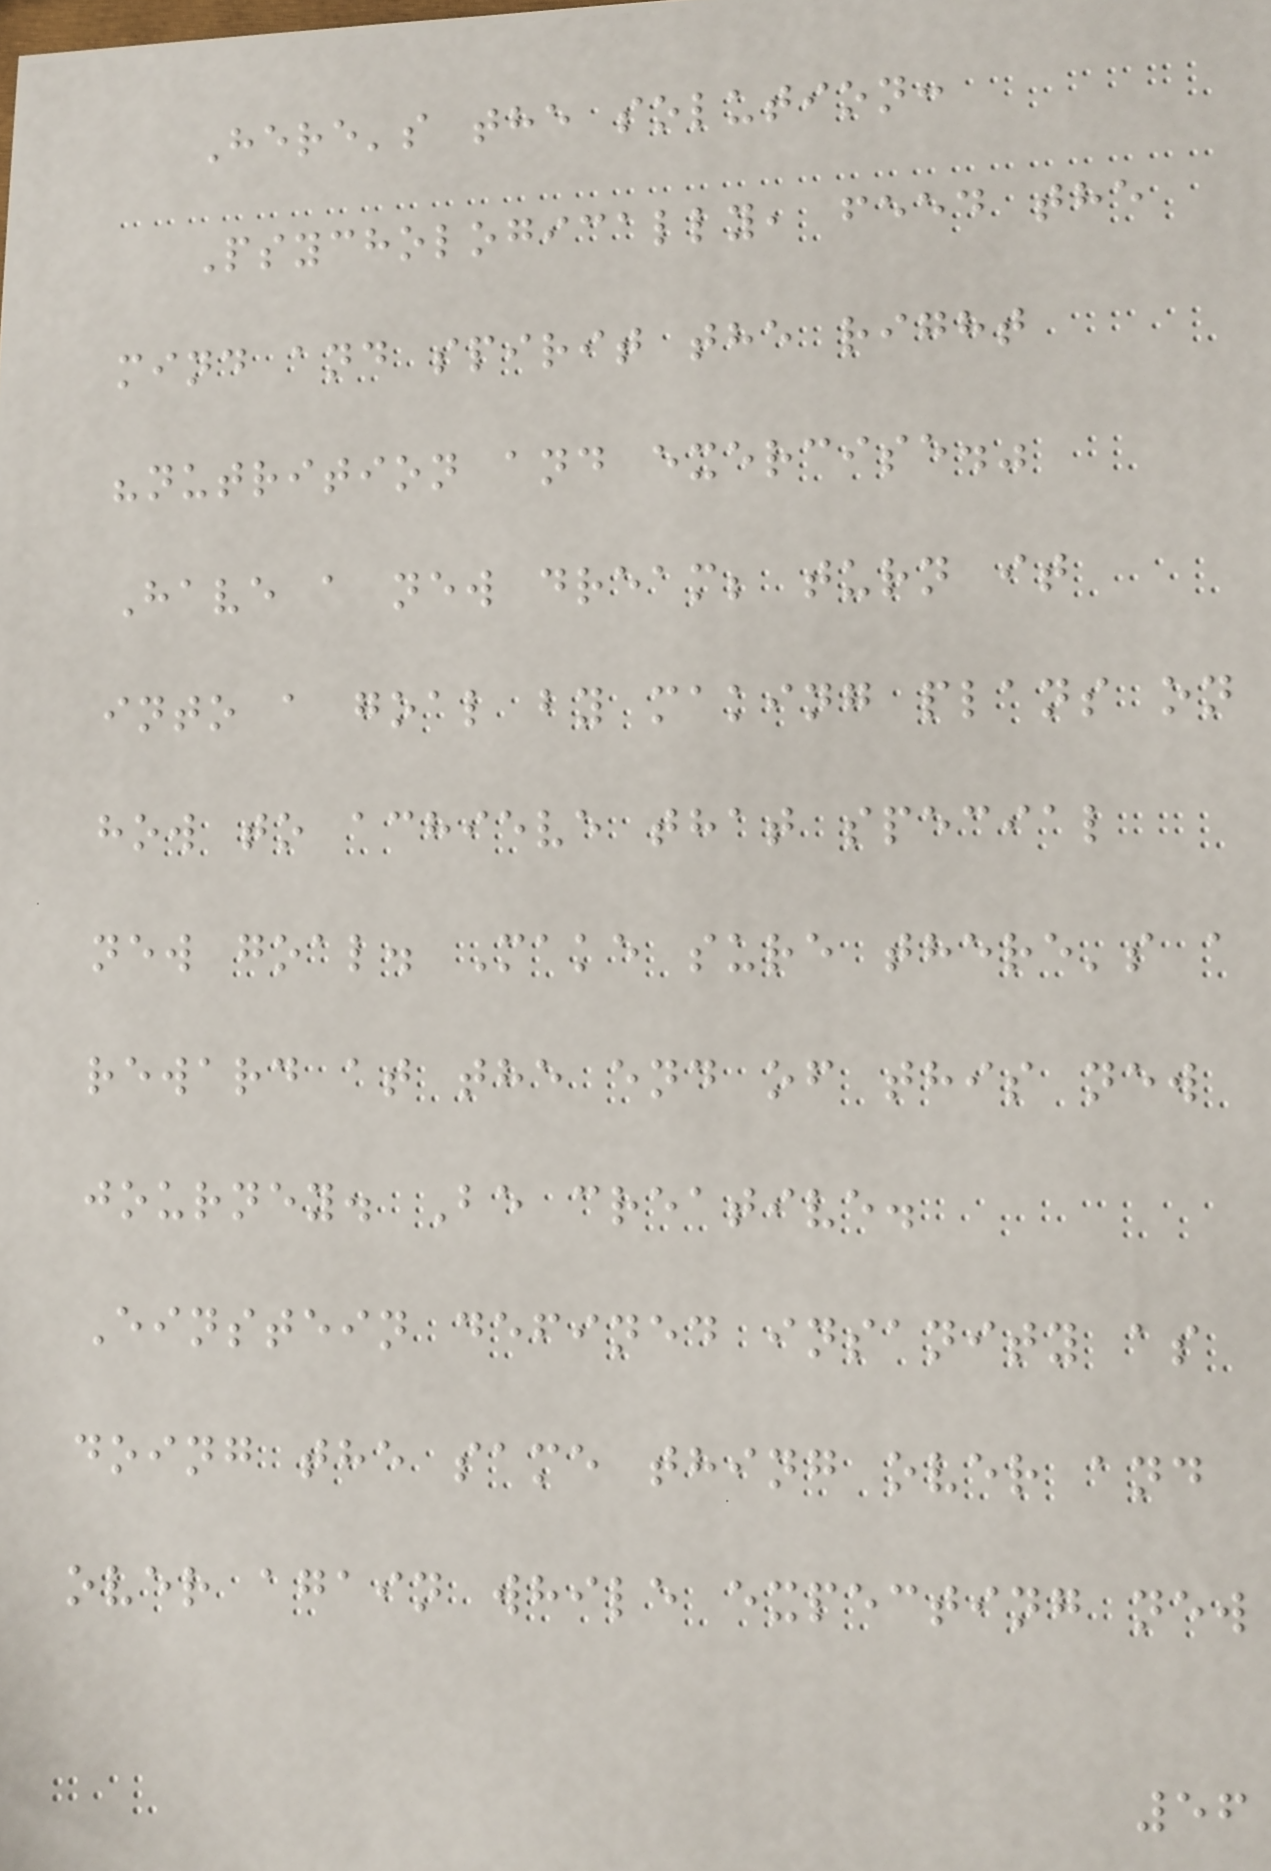Here's the solution:
Psychologically, feed the
mind and spirit the right
"nutrition and exercise."
Have a new dream; turn it
into a goal by making plans on
how to achieve that special
new goal. Make sure there's a
reward at the end of this new
journey. Be creative.
Einstein defined insanity as
doing the same thing over and
over again while expecting new
56
